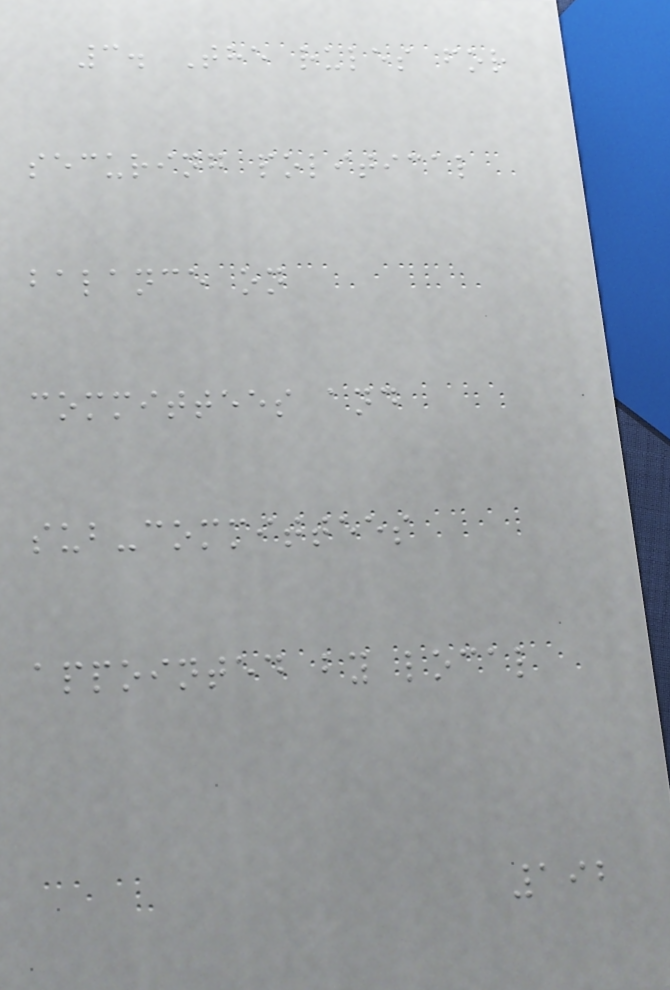3. The rules for
securing political
balance on
committees and
sub-committees
appointed by local
192
